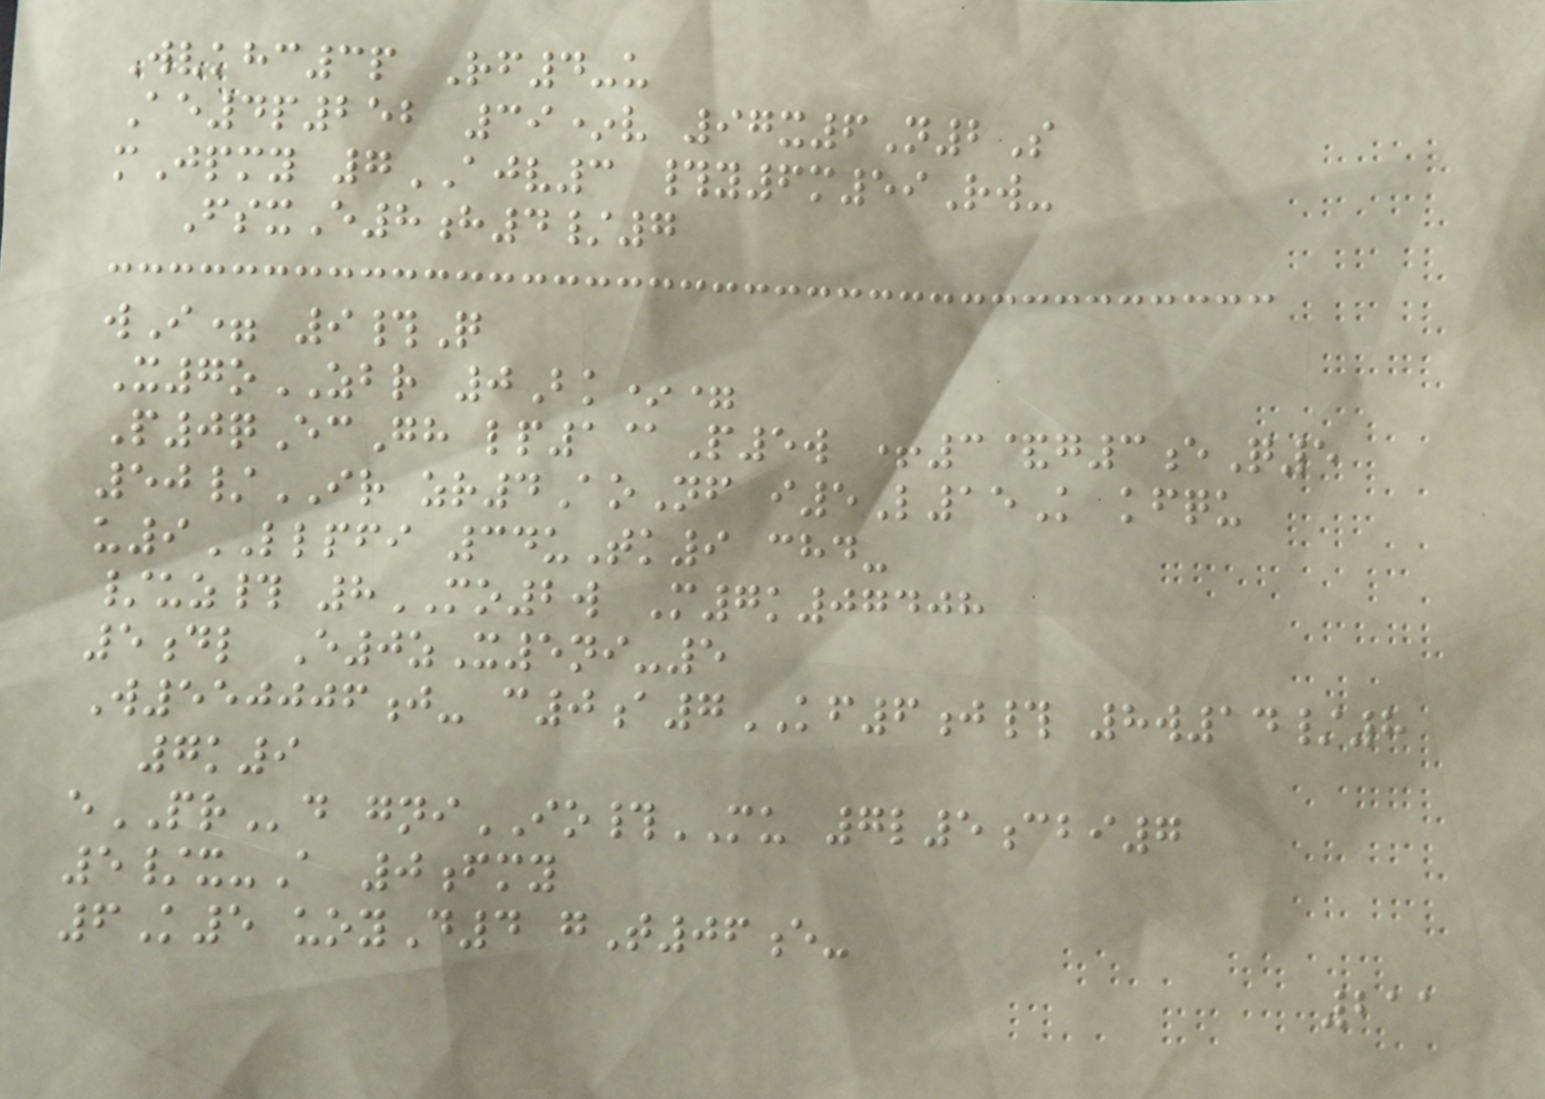Wvkhc3p Rf4-u
Ae4p252 39*v 97x6N2S
mJpmy 7AJV3 #y6m59Rw-
FsxE8h4/7
wI= 9#Q
X7oZBR 0Bk*=
P0qEcGh lp1@P5w +3&g3eQ5
50/IR zr4AoNf i5L15K kfqu
u9LLPFI 34uTk9 chd-
/uz# 8MO2w M7k07408
5dl E0zX5ni-5
W550006j- c0a7KF6j# 8w14/8
7k9
ePRd gniIO#MU 7l5cbi7
5/x-A 0fmy
6K5 uoyD4 gT06e-
211
